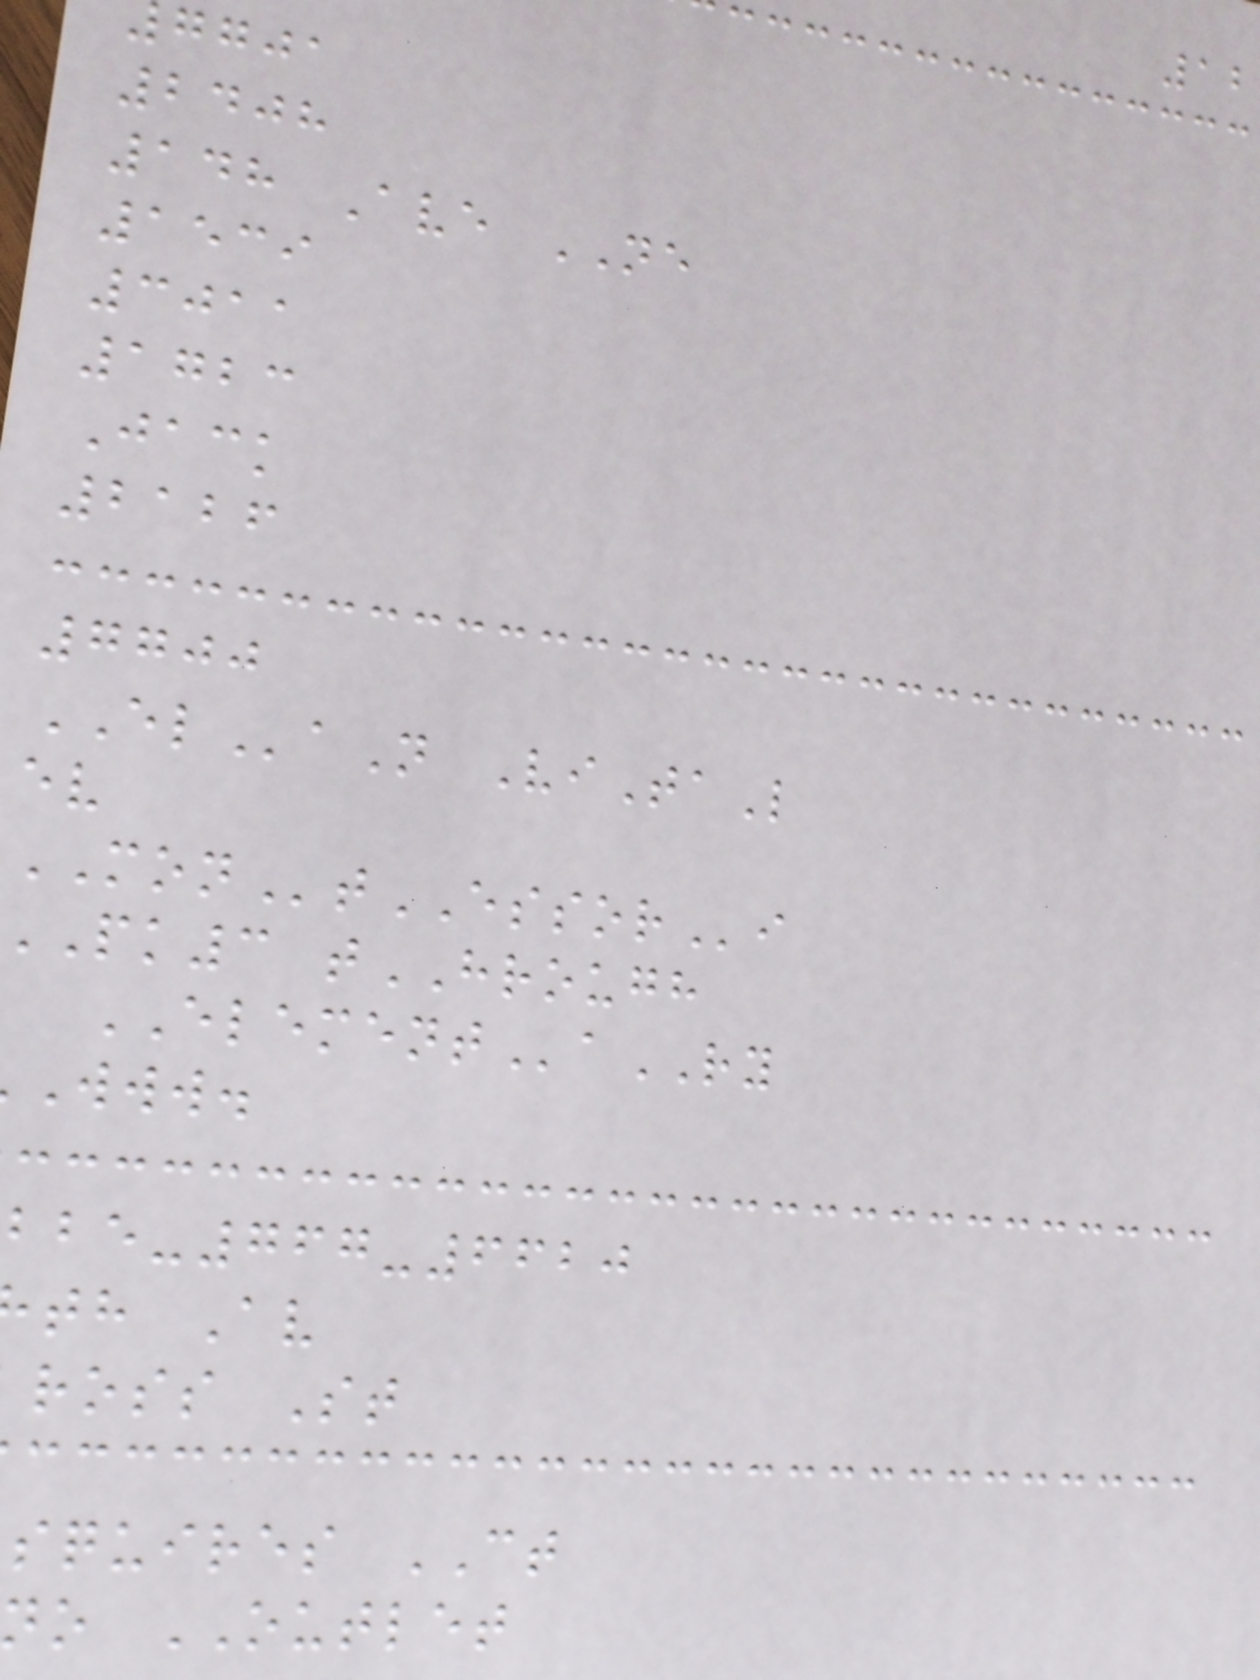ggja
2408
148 Ave NE
1539
3011
1723
Jack
2126
7700
ELaN ViTaL
ev
MONtESSORi
pk3 tHROUGH
ELEMENTaRY
www.
-767-6620
th Av
ross St
squires CT
o OUTLET
